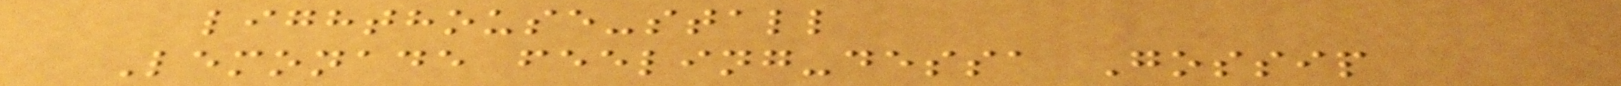lighthouse-stall
Lemonade feeling-dessa Gossip
